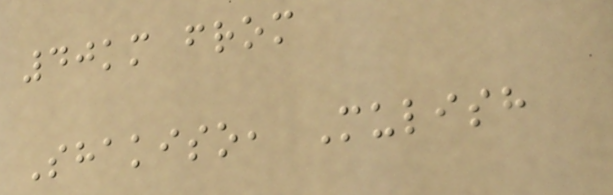40km from
Shakiso, Mulish
